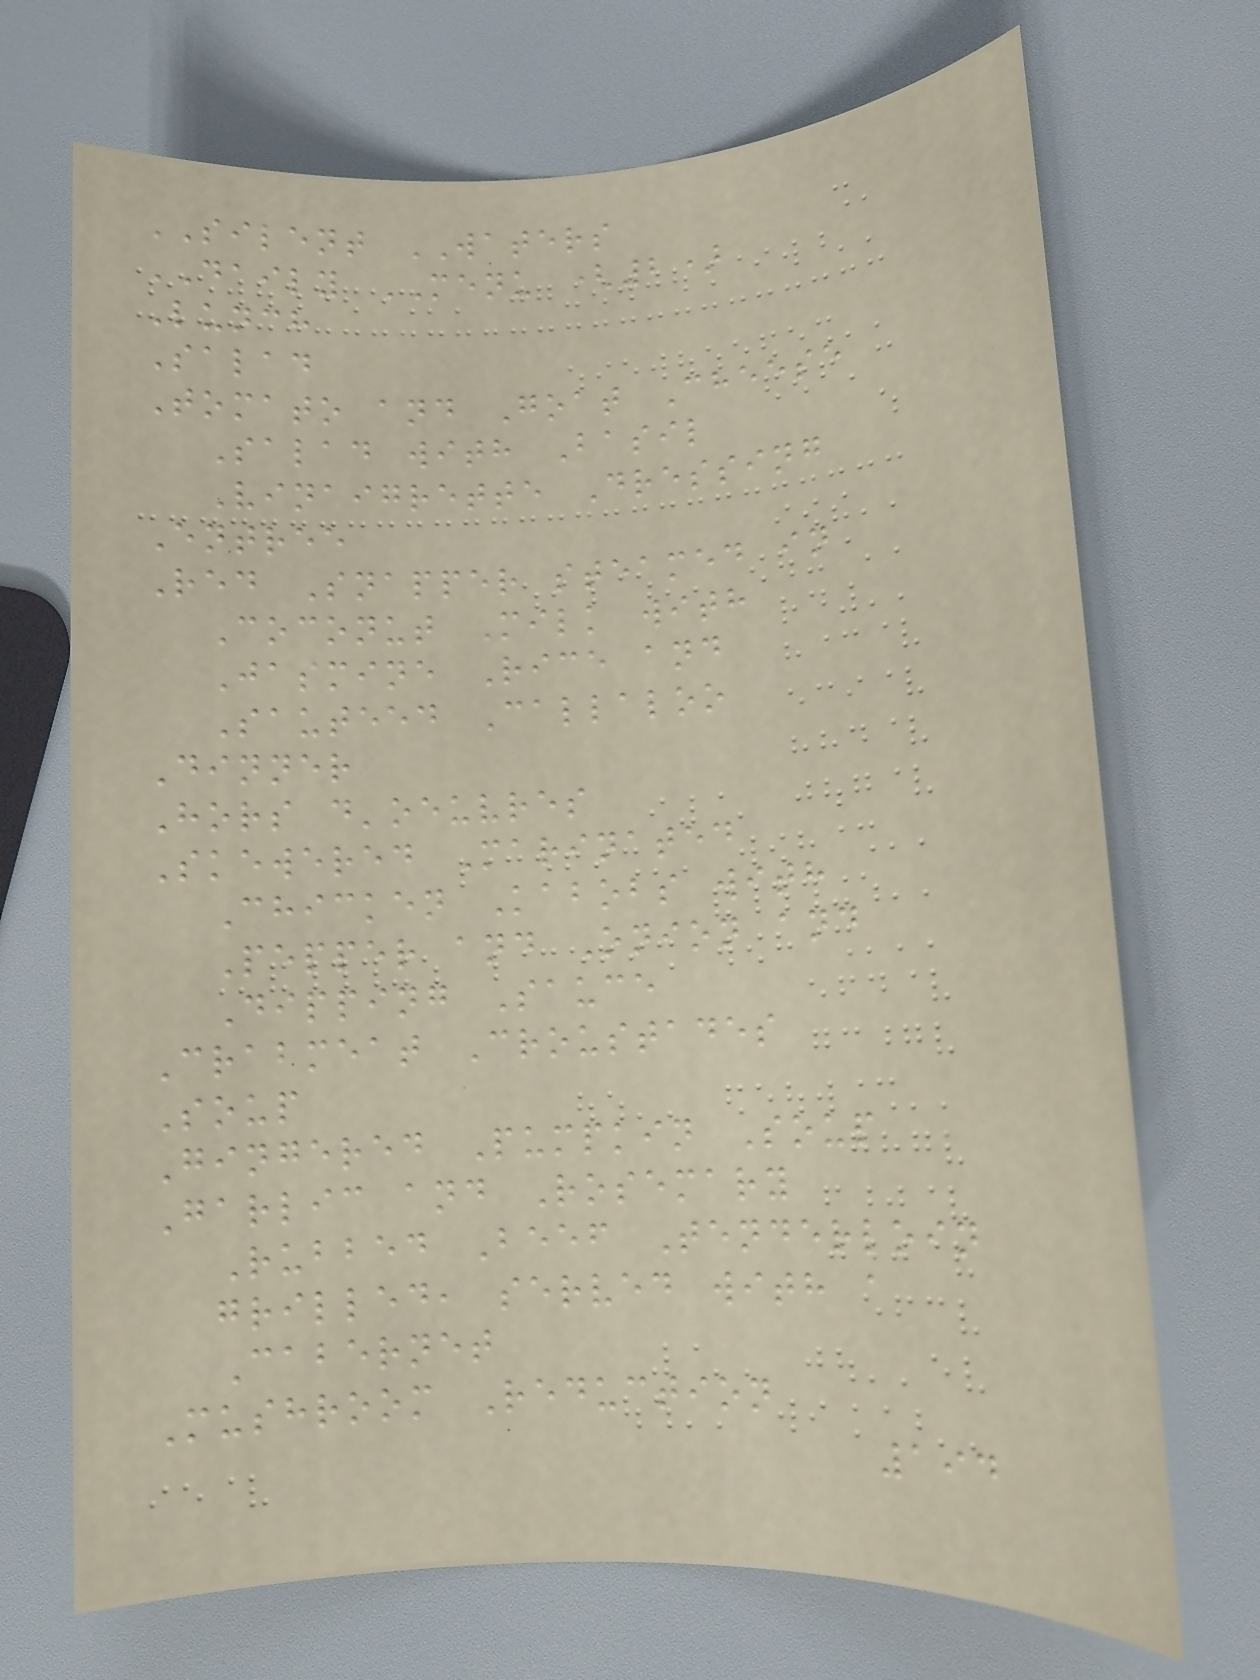SILENT WATERS
DAILY MENU (2)
Lunch
Salad
Tomato and Goat Cheese
Salad with Basil
Vinaigrette Dressing
Entree
Red Snapper steamed in
Coconut Milk with
Jasmine Rice and
Sauteed Callaloo
Dinner
Hors d'oeuvres
Skewered Marinated
Chicken Kabobs with
Pepper and Onion and
Dipping Sauce
Crabmeat Croustades
Soup
Gingered Pumpkin Soup
Garlic and Rosemary
Rubbed Beef Tenderloin
grilled, served with a
Cabernet
Mushroom Reduction
194
